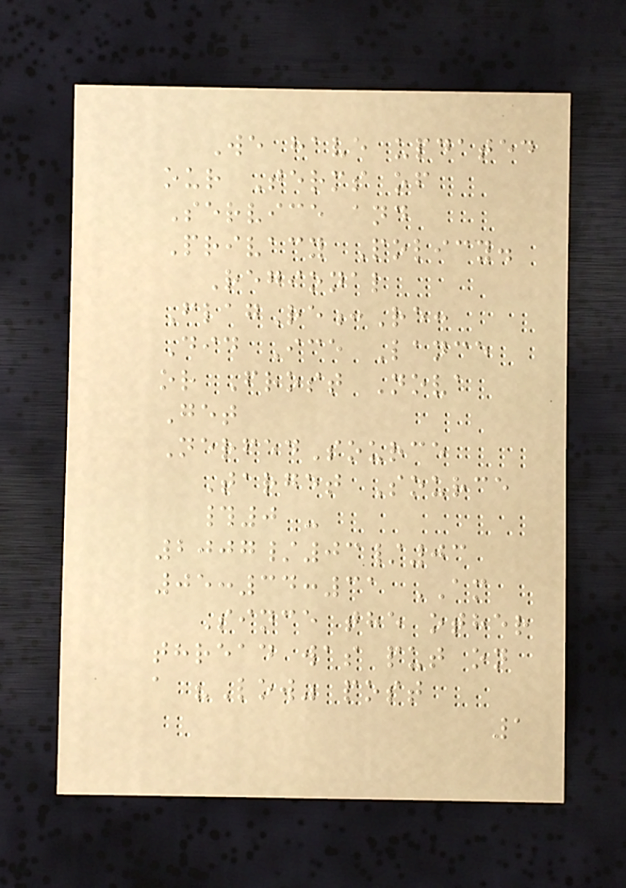We have updated
our Terms of
Service and
Privacy Policy.
Regional
FlagRe:Re:
Did Ice Lance
or Frost Nova
Get
NerfedSource
Target Source
#0 -
2007/03/03
05:34:31 AM
Since the other
thread was put on
a "Low" post
1
